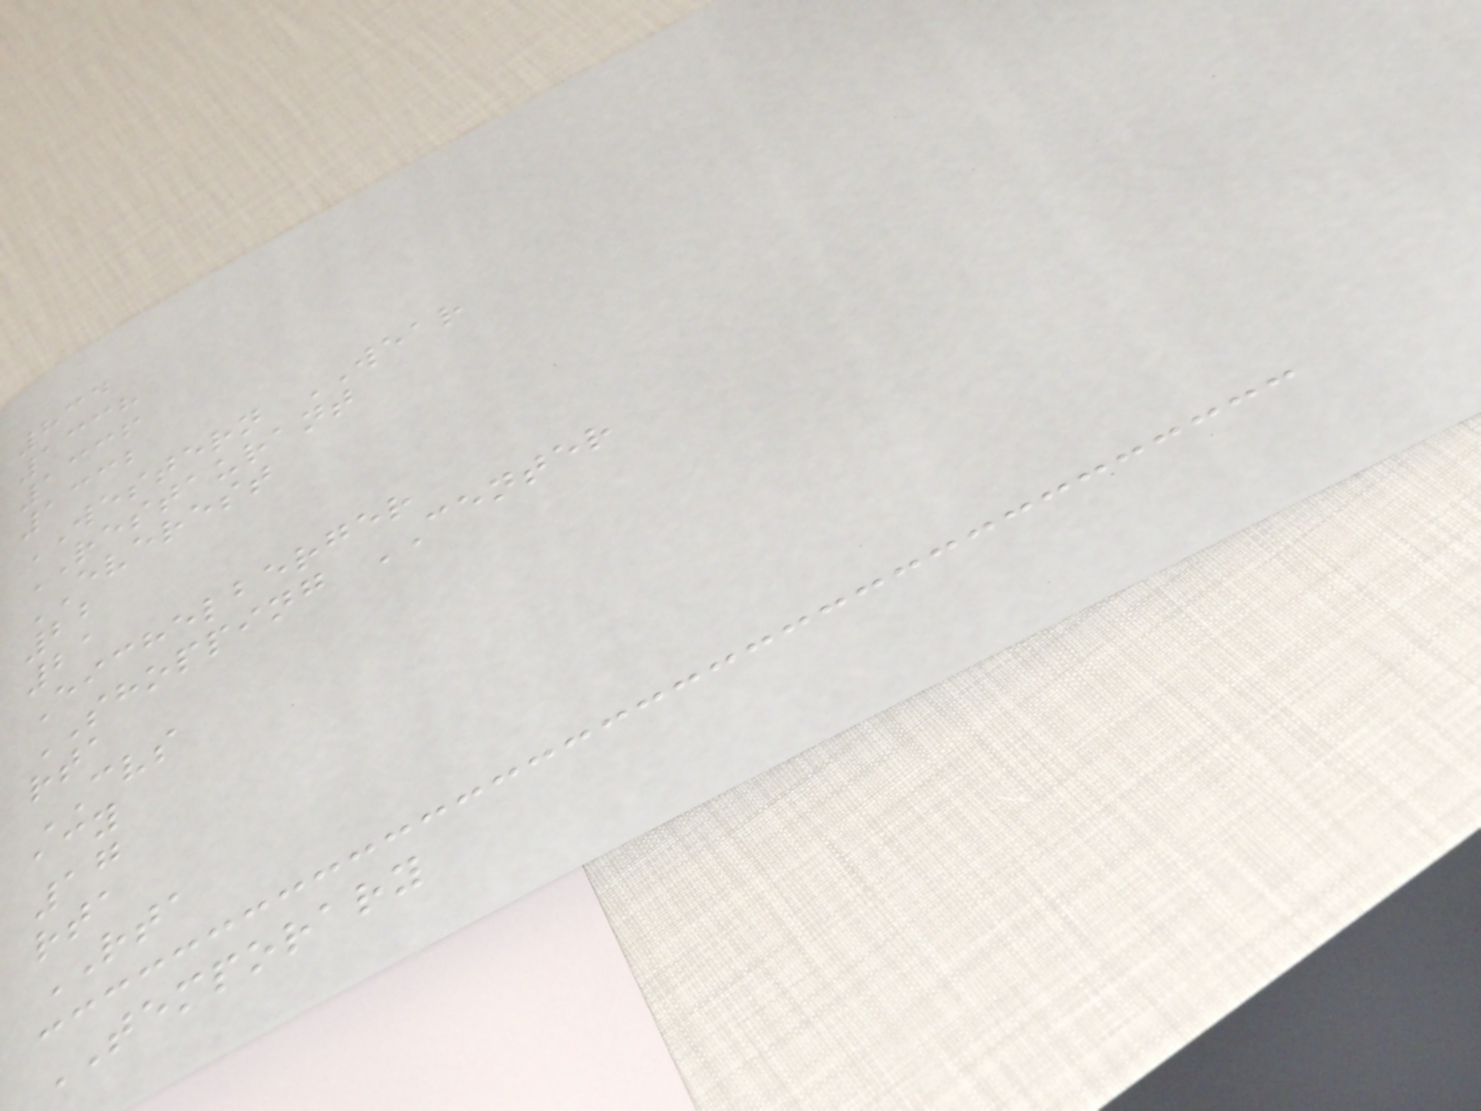834
1338
1336
1332
WESTERN WEAR
RESTAURANT
EVEREST
22
21
Eichelberger
SHOPPING CENTER
rta
CVS
acy
17
rta
RTA
TEMPORARY
